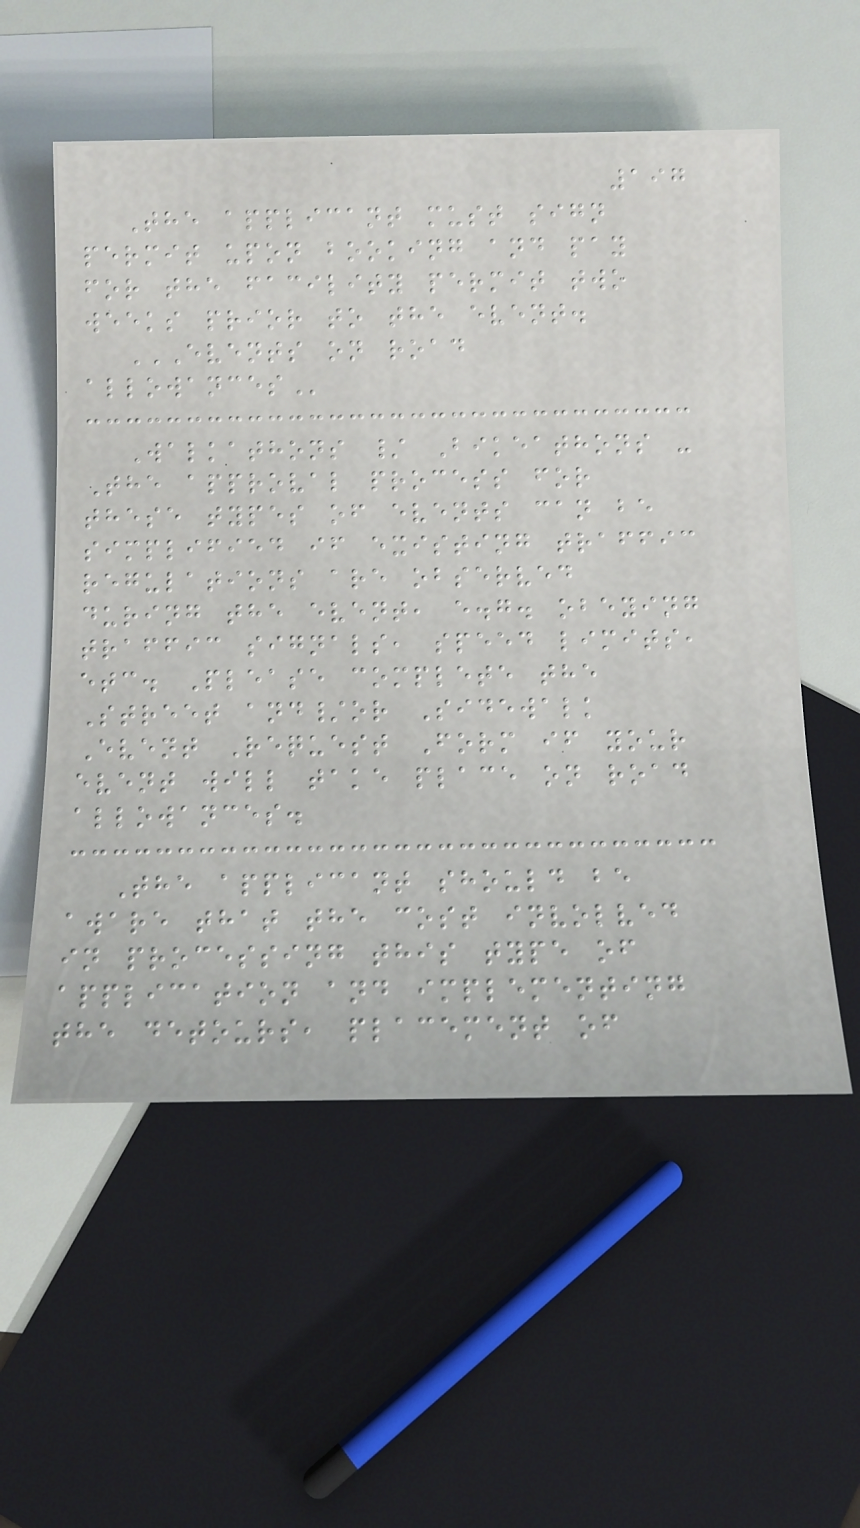197
The applicant must sign
permit upon booking and pay
for the facility permit two
weeks prior to the event.
EVENTS ON ROAD
ALLOWANCES
Walkathons / Bikeathons -
The approval process for
these types of events can be
simplified if existing traffic
regulations are observed
during the event, e.g. obeying
traffic signals, speed limits,
etc. Please complete the
Street and/or Sidewalk
Event Request Form if your
event will take place on road
allowances.
The applicant should be
aware that the cost involved
in processing this type of
application and implementing
the detours, placement of
